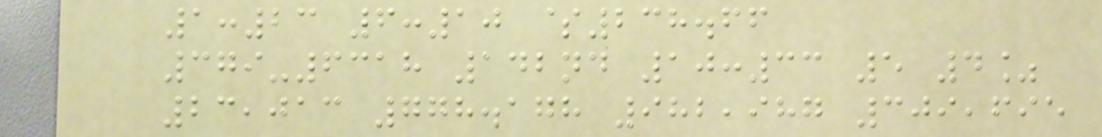1:23 6:10 $238.66
379-6318 142nd 10:33 5 4%
23,013 778.178 982,987 309,695
